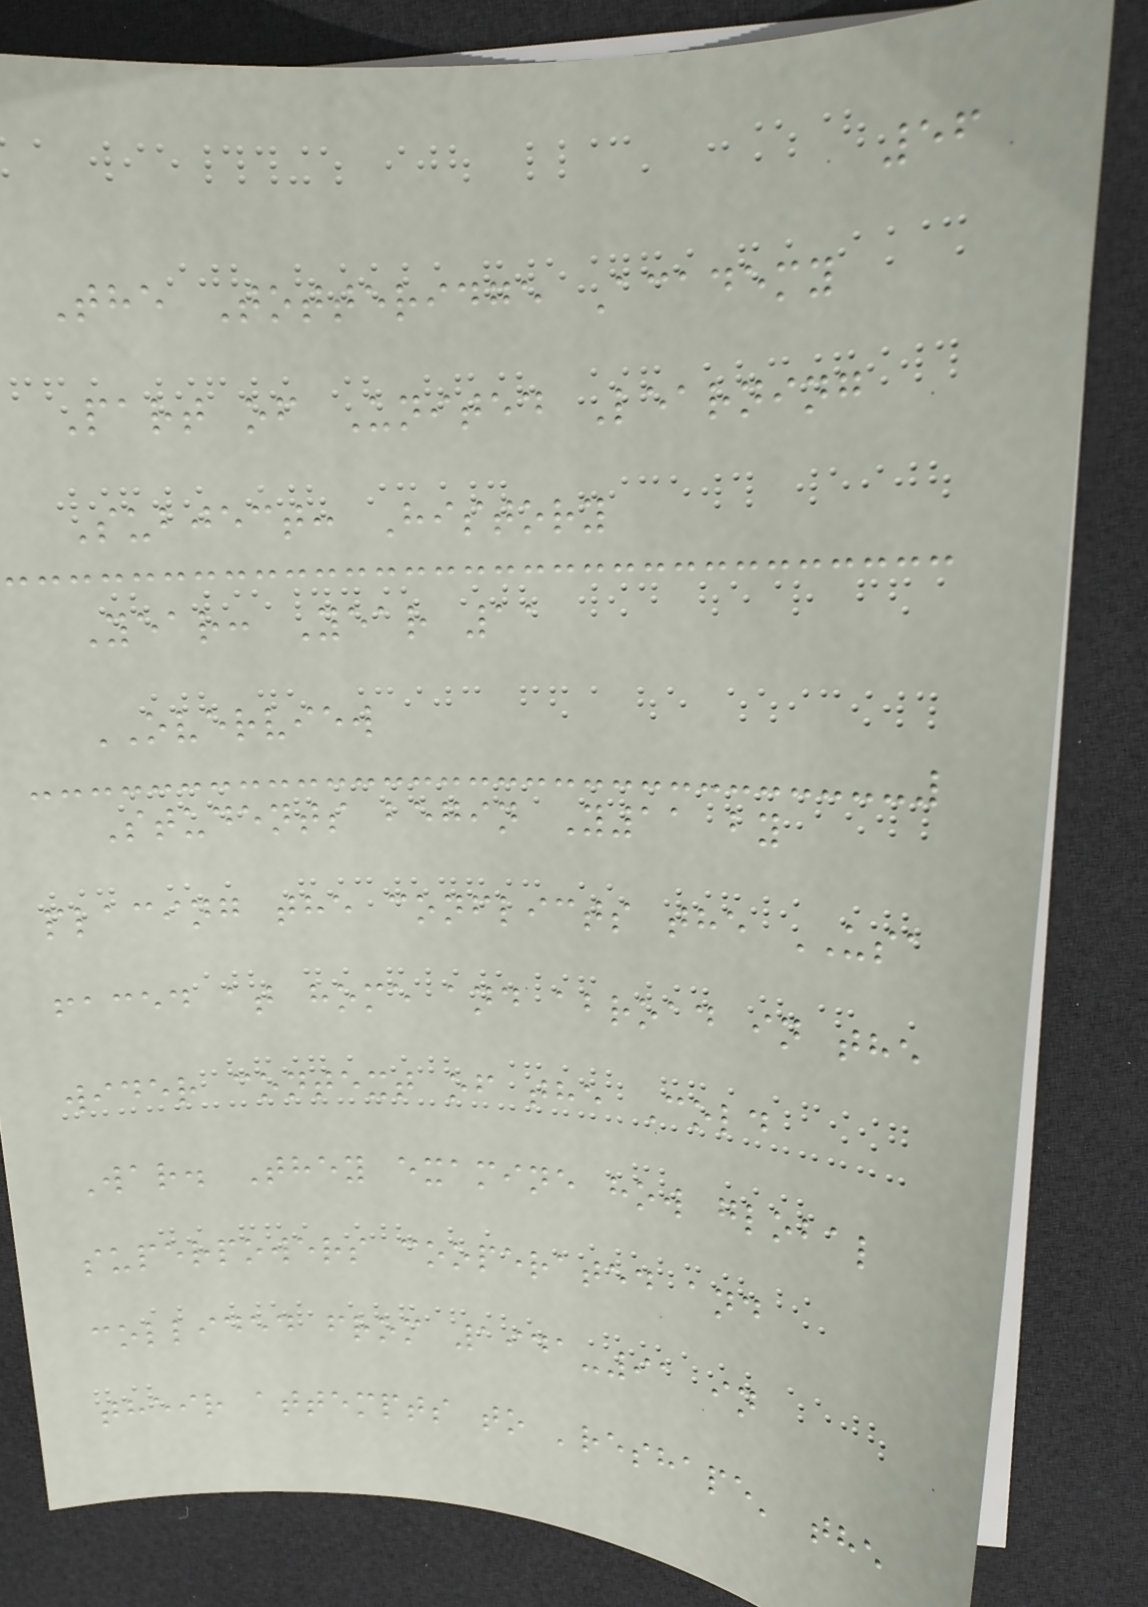56
The Totteridge Academy
Part of United Learning
Subject: History
Year: Year 11
OVERVIEW
Students begin Y11 by
placing the conflicts the USA
faced at home and abroad in the
wider context of the Cold
War. They examine how global
superpowers cooperated and
collided from 1941-91 in
their attempts to 'reshape' the
